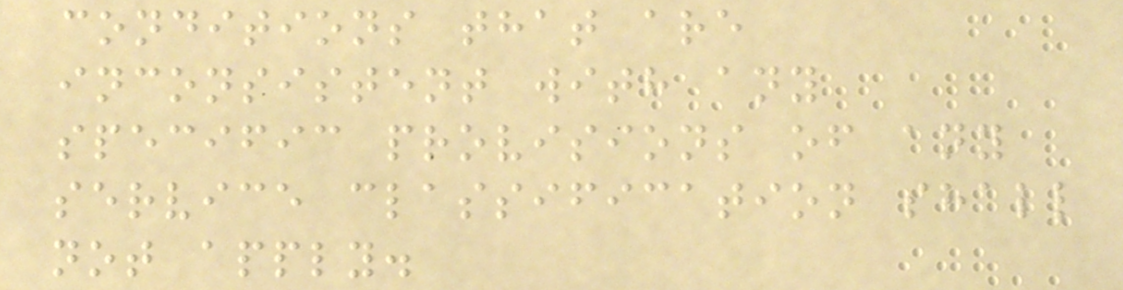conditions that are
inconsistent with any
specific provisions of any
service classification shall
not apply.
